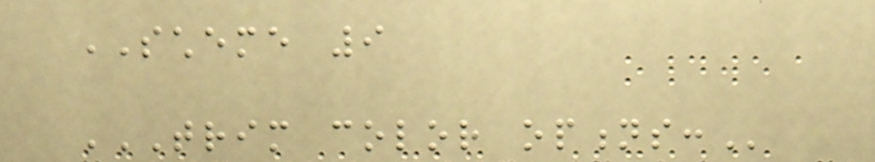SCHEME 9
TRIM COLOR OPTIONS:
